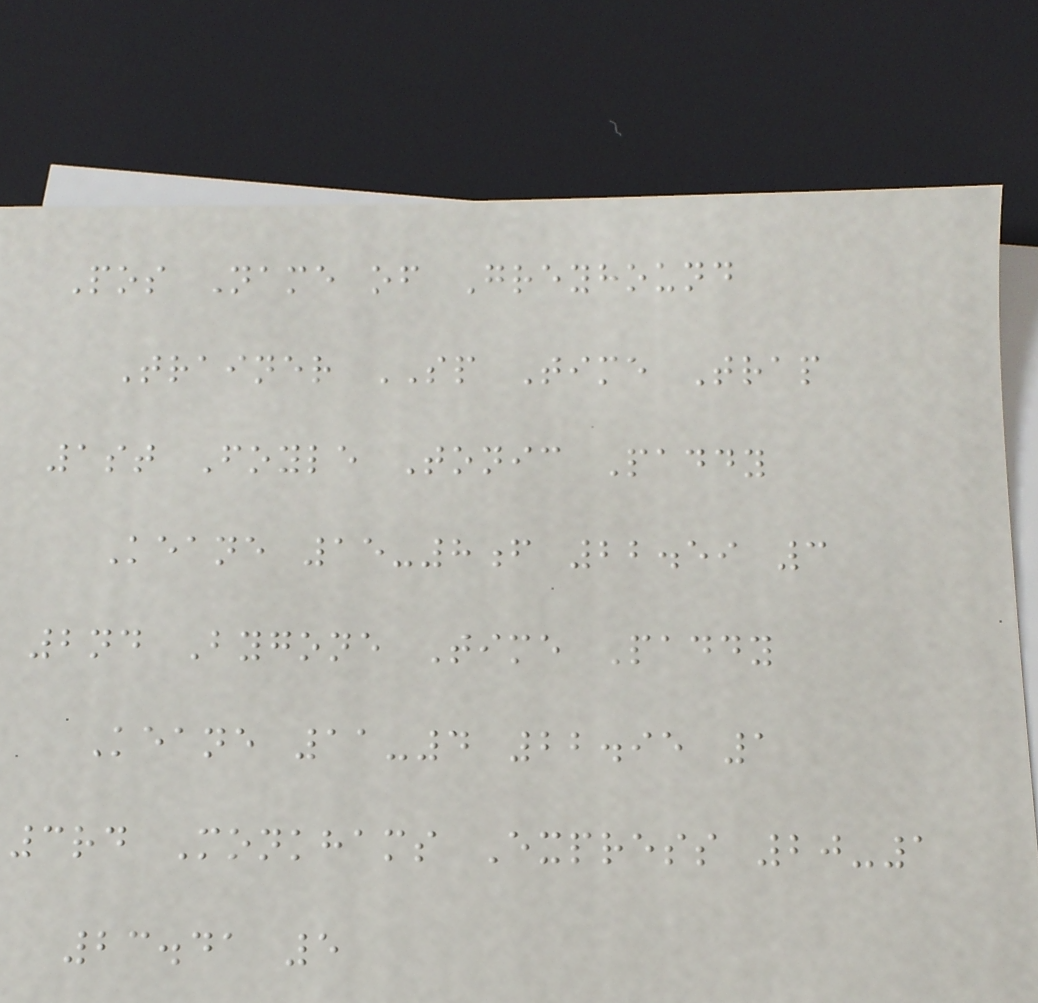Pos Name of Greyhound
Trainer SP Time Trap
1st Foyle Tonic Paddy
Keane 15-8f 22.59 3
2nd Bygone Time Paddy
Keane 11-4 22.95 1
3rd Monkhams Express 20-1
23.41 5
